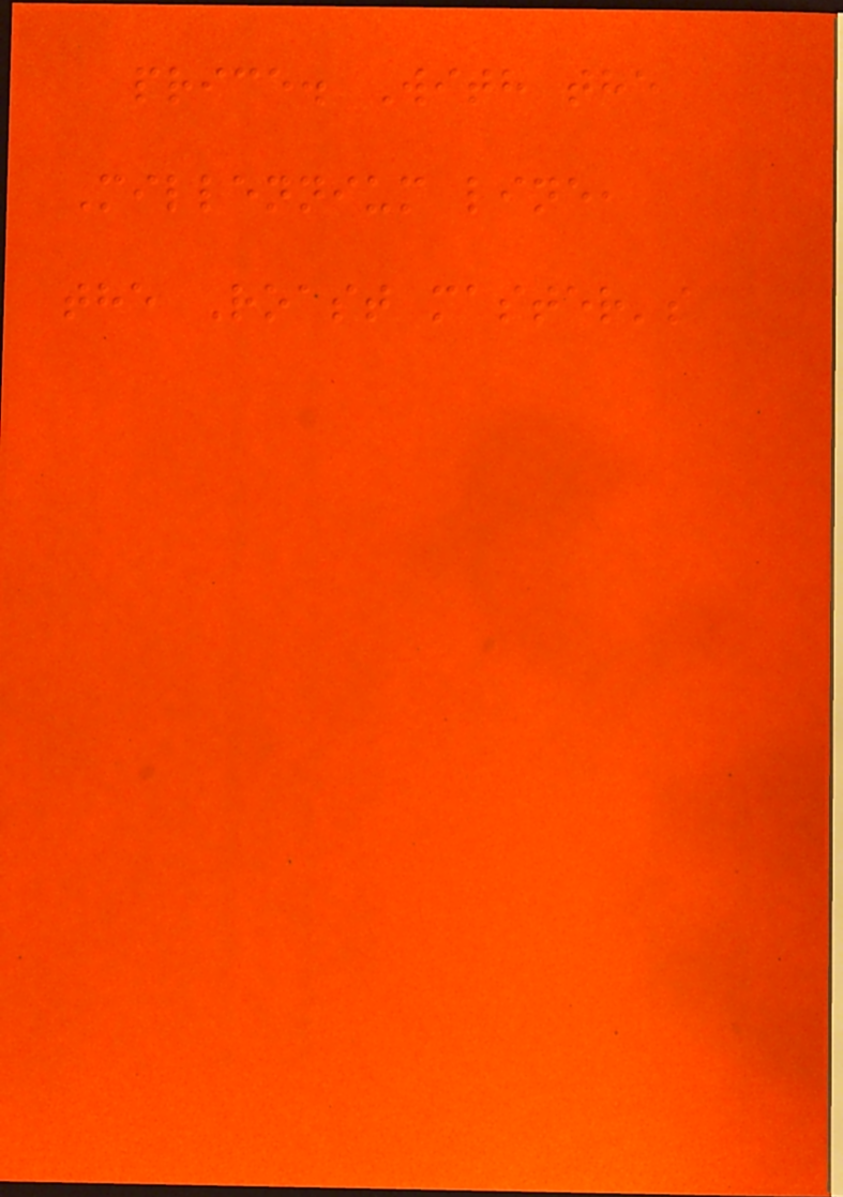price. With the
Millennium line,
the Roast master's
